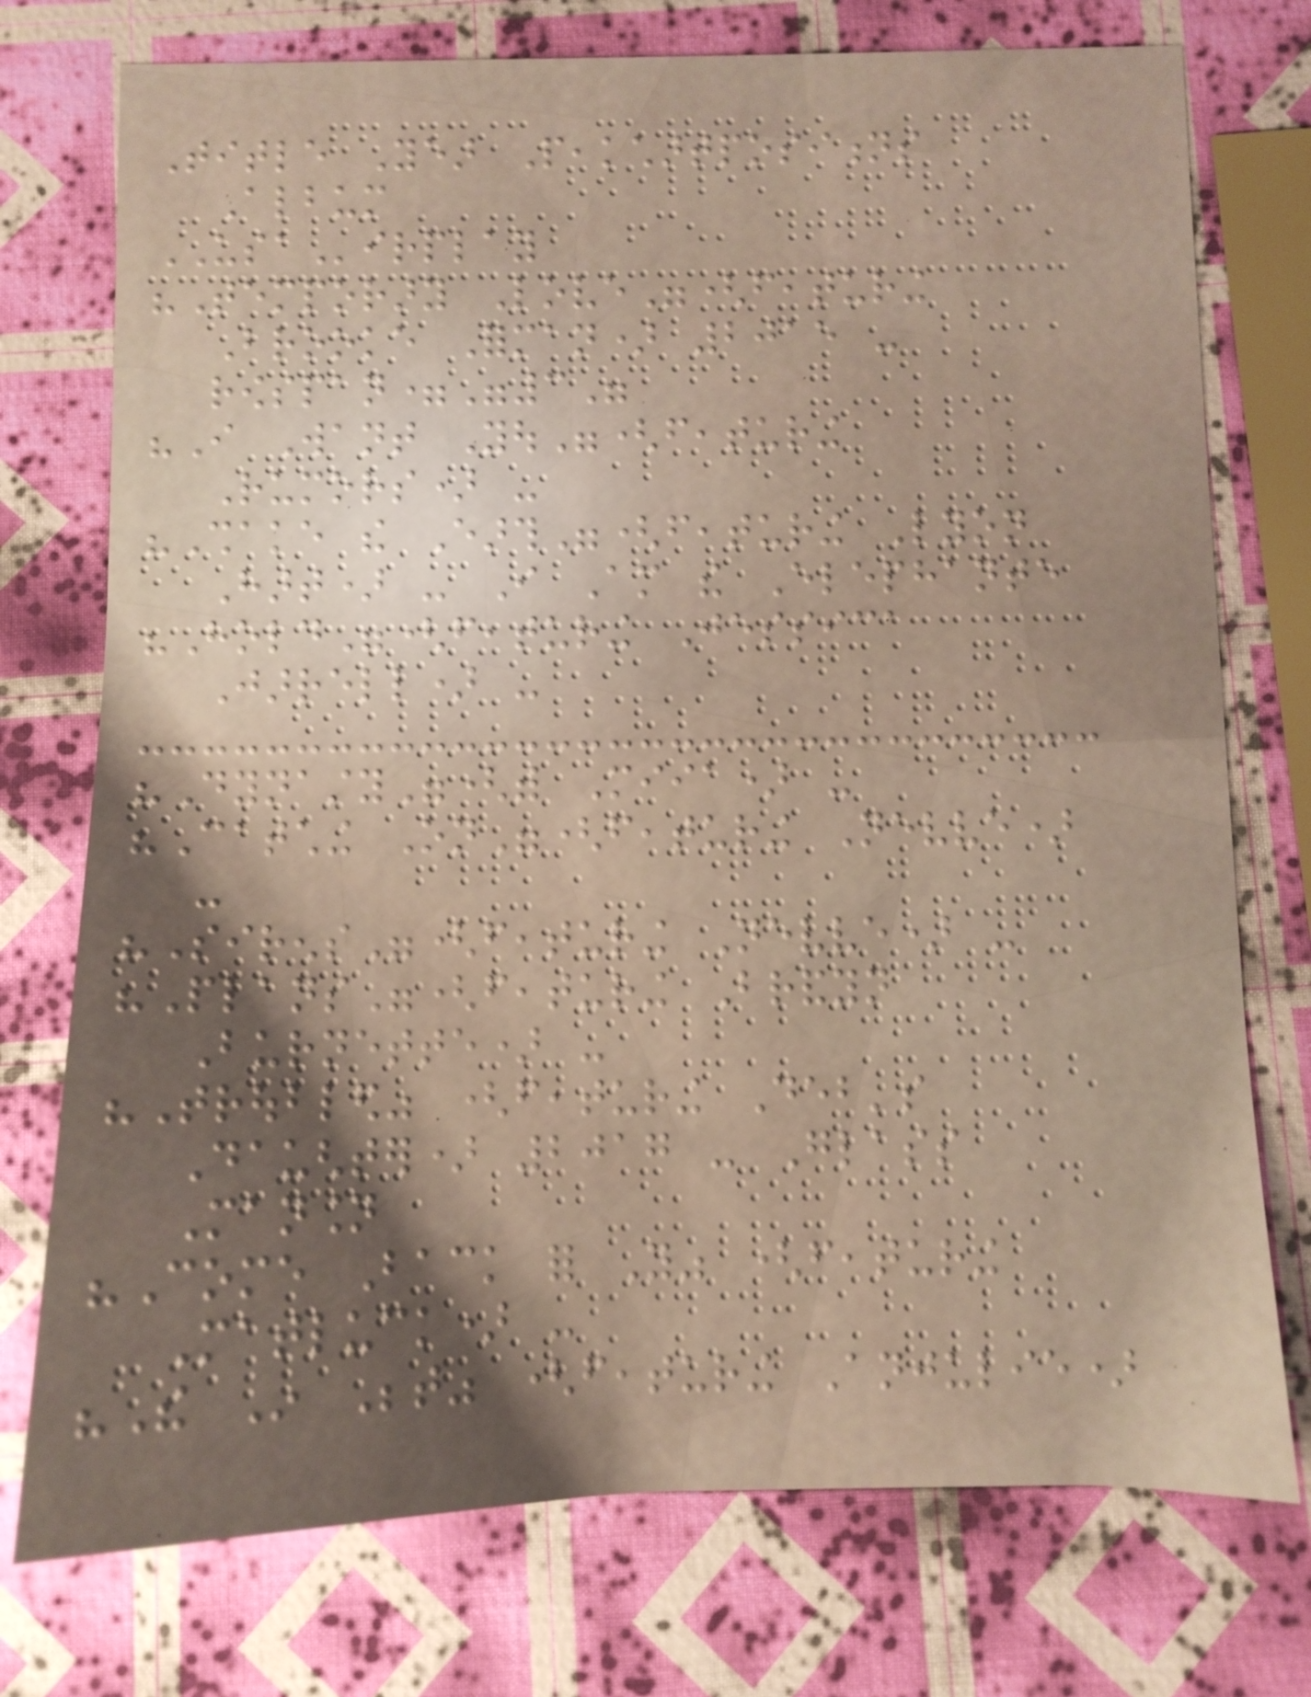Title Year Peakchartpositions
Album
USAirplay
"Temporary Love"(featuring
Brooke Forman) 2015 -
rowspan="3"
"I Want You"(featuring
Rumors) -
"Shake the Earth"(featuring Lyon
Hart) - I Am the Elephante
"Hold"(featuring Jessica
Jarrell) -
"Dynasty"(with Miia) -
"Catching On"(featuring Nevve)
-
"Sirens"(featuring Nevve) -
"Plans"(featuring Brandyn
Burnette) -
"Troubled" (featuring Deb's
Daughter) 2017 - Glass
Mansion
"Come Back for You" (featuring
Matluck) -
"The In Between" (featuring Anjulie)
